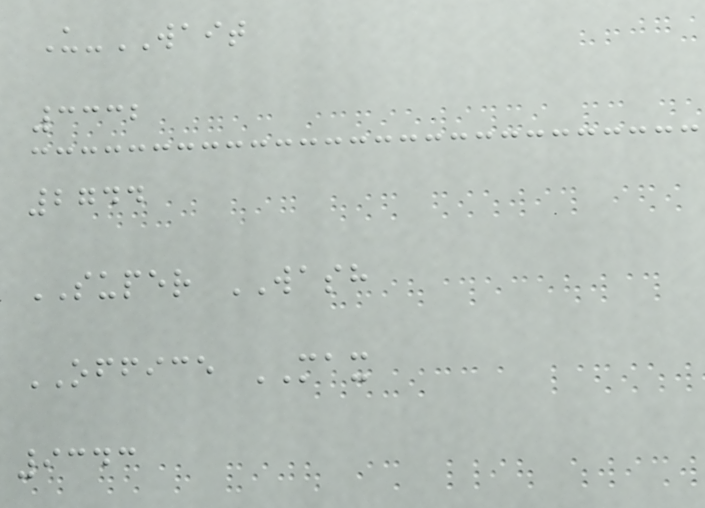U-WAIT
3332
2744
SUPER WASH
OFFICE MAX
9343
